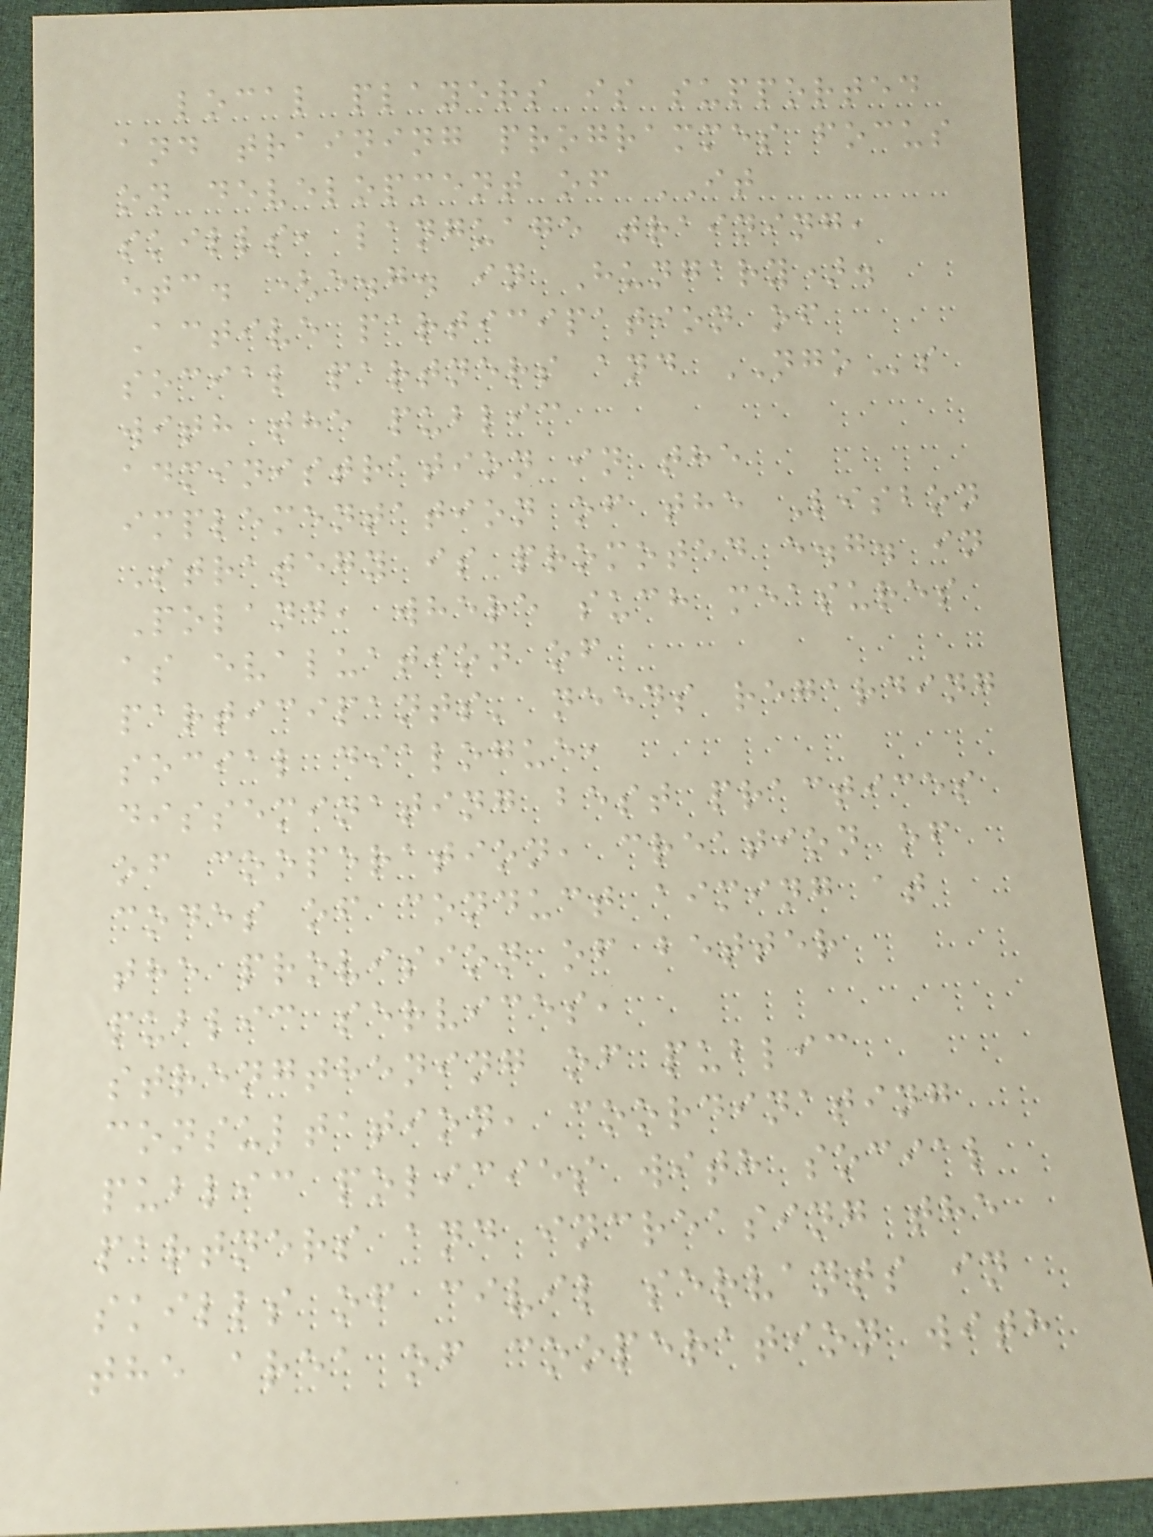local players is supported
and training programmes focus
on development of IT
skills, language training,
etc. (e.g. in Hungary).
Active participation of
social partners and NGOs
with the public
administration in the
implementation of the Lisbon
Strategy is promoted e.g. in
Poland, where such measures
as evaluation of
participants' needs regarding
social dialogue,
disseminating best practices
of cooperation, creation of
codes of conduct aiming at
the provision of better
public services,
strengthening of public
consultation, coordinating
public policies with social
partners and increasing the
skills of civil servants in
the area of cooperation with
